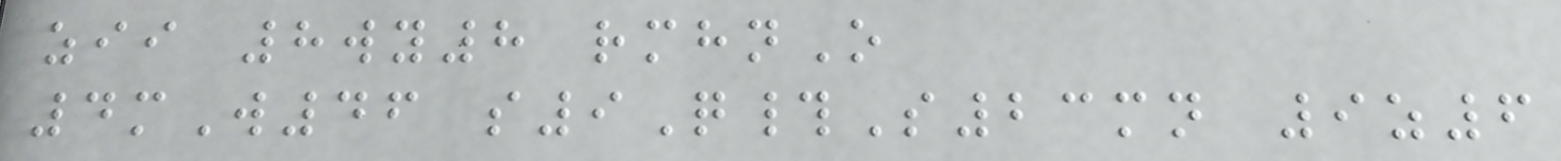zii 8wy8 rmhnO
4mW46 s9Q#S23mn 9z6
